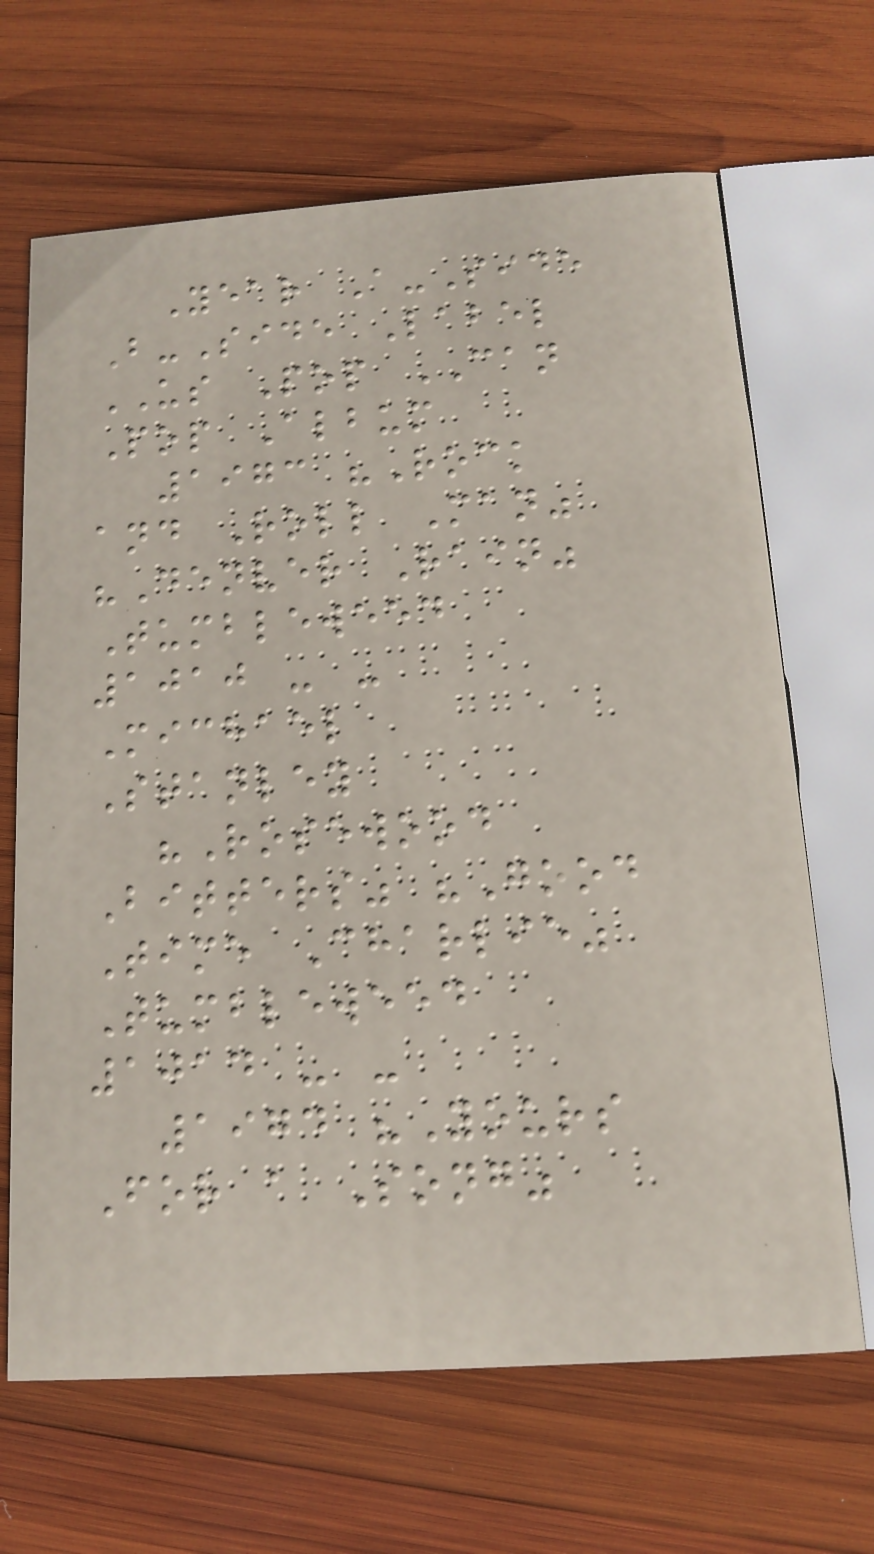Year A-Side
B-Side Label
US Pop CAN
Pop Album
1973 "Rock
and Roll Man"
"Denver Rain"
Tumbleweed
1010 - -
Michael
Stanley
"Rosewood
Bitters" "Good
Time Charlie"
Tumbleweed
1014 - -
1974 "Yours
For a Song"
